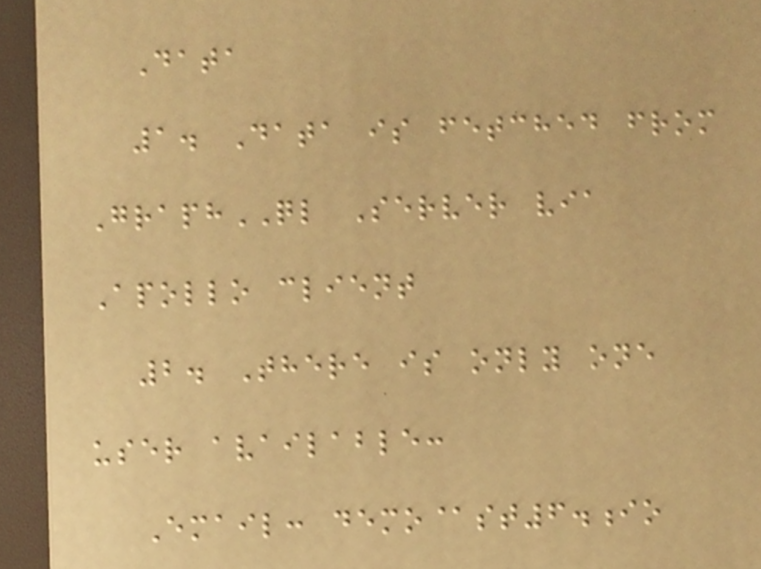Data
1. Data is fetched from
GraphQL Server via
Apollo client
2. There is only one
user available:
Email: demo@st6.io
